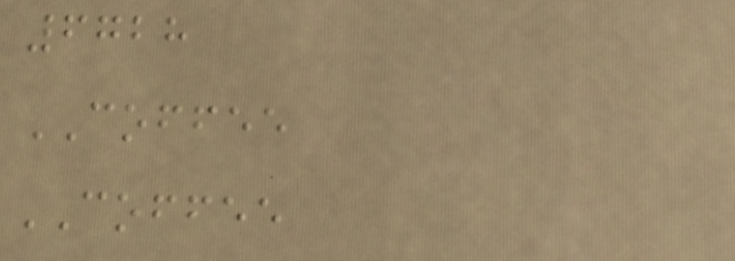6728
COFFEE
COFFEE
